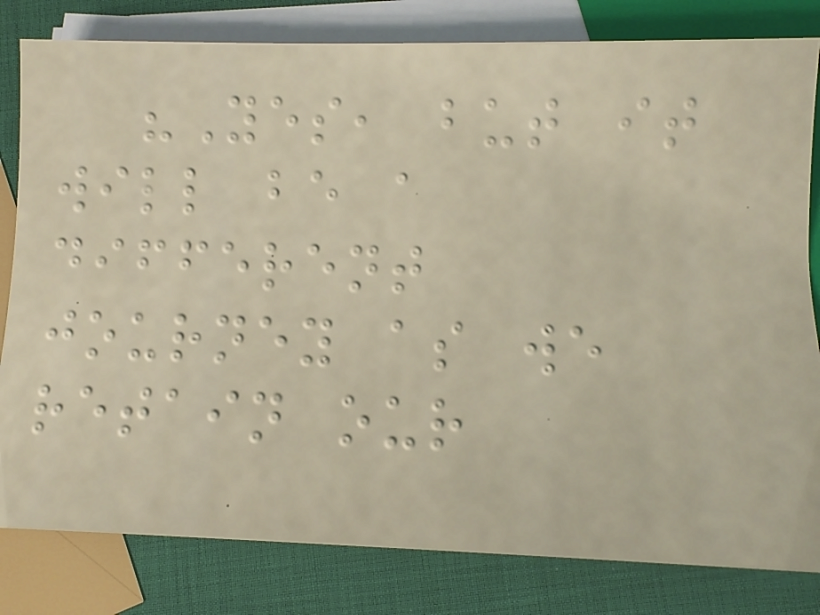"Yes, but it
will be a
different
journey as we
retain our
